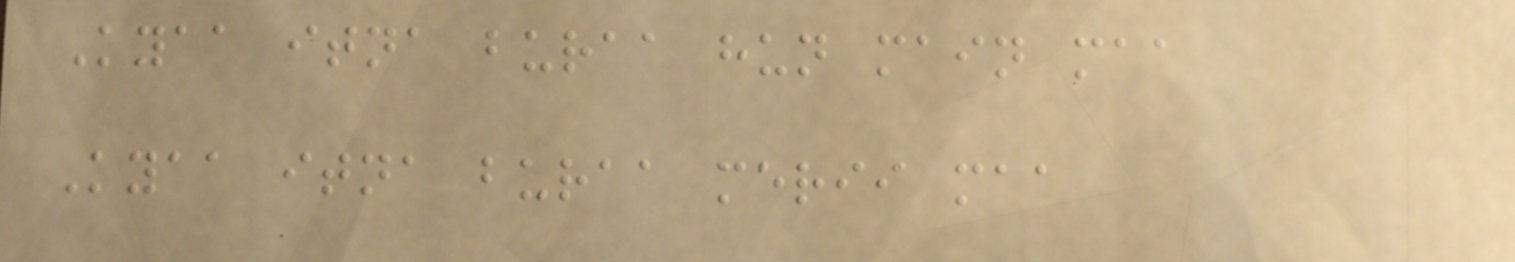Kyaa itna buraa hun main maa
Kyaa itna buraa merii maa
